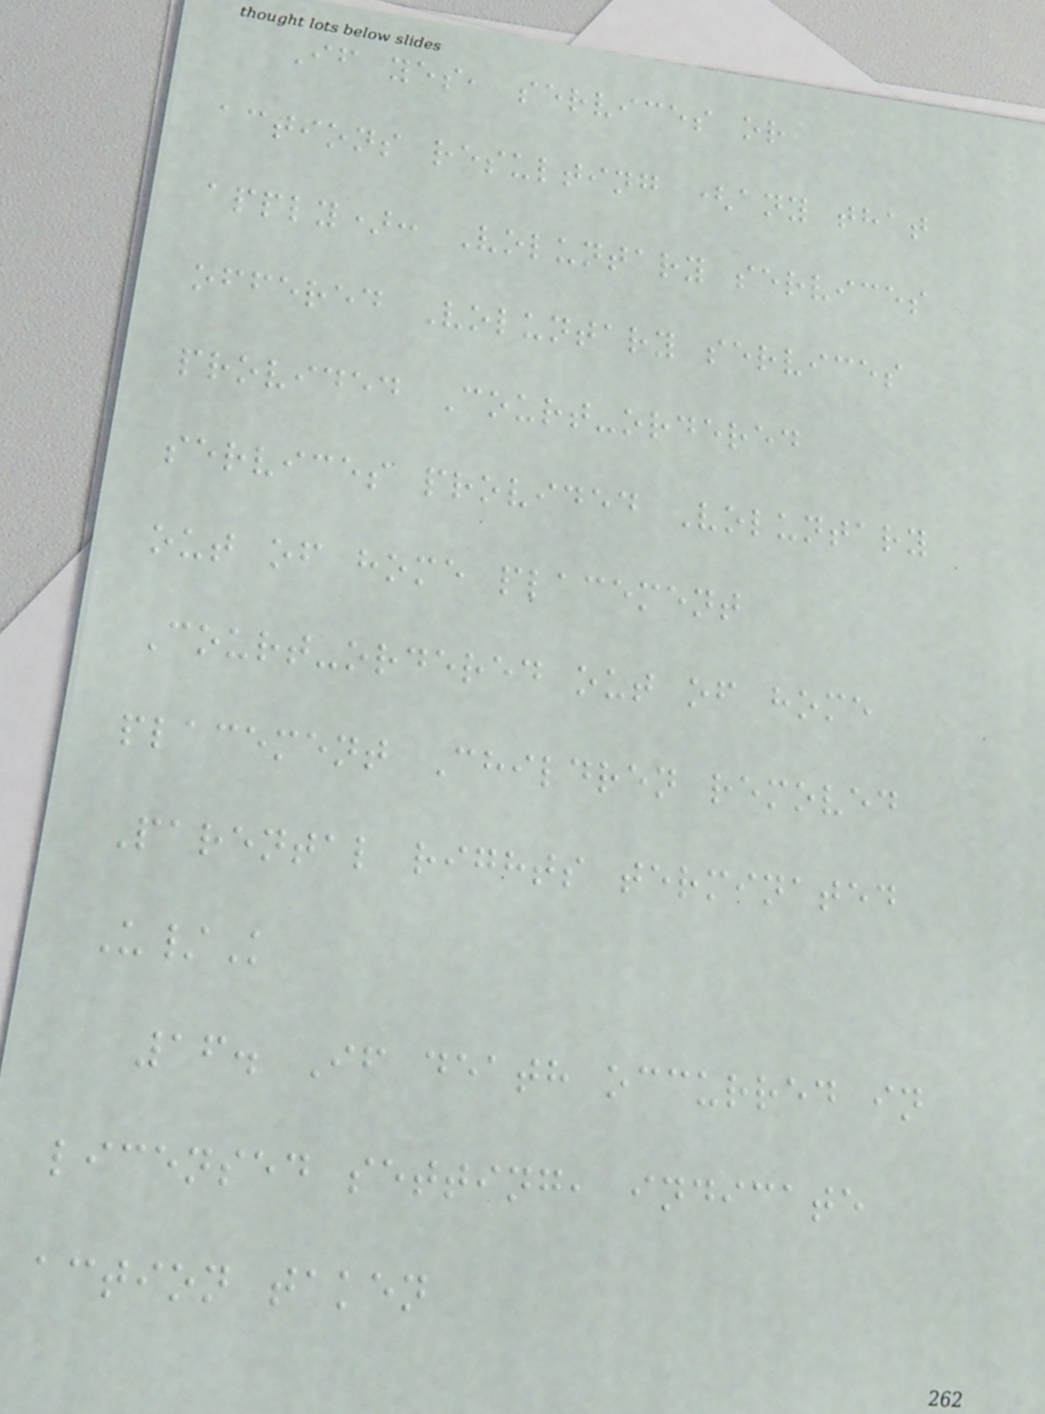If yes, services or
actions resulting (any that
apply): Voluntary services
offered Voluntary services
provided Court-ordered
services provided Voluntary
out of home placement
Court-ordered out of home
placement Children removed
Parental rights terminated
U/K
16. If death occurred in
licensed setting, indicate
action taken
